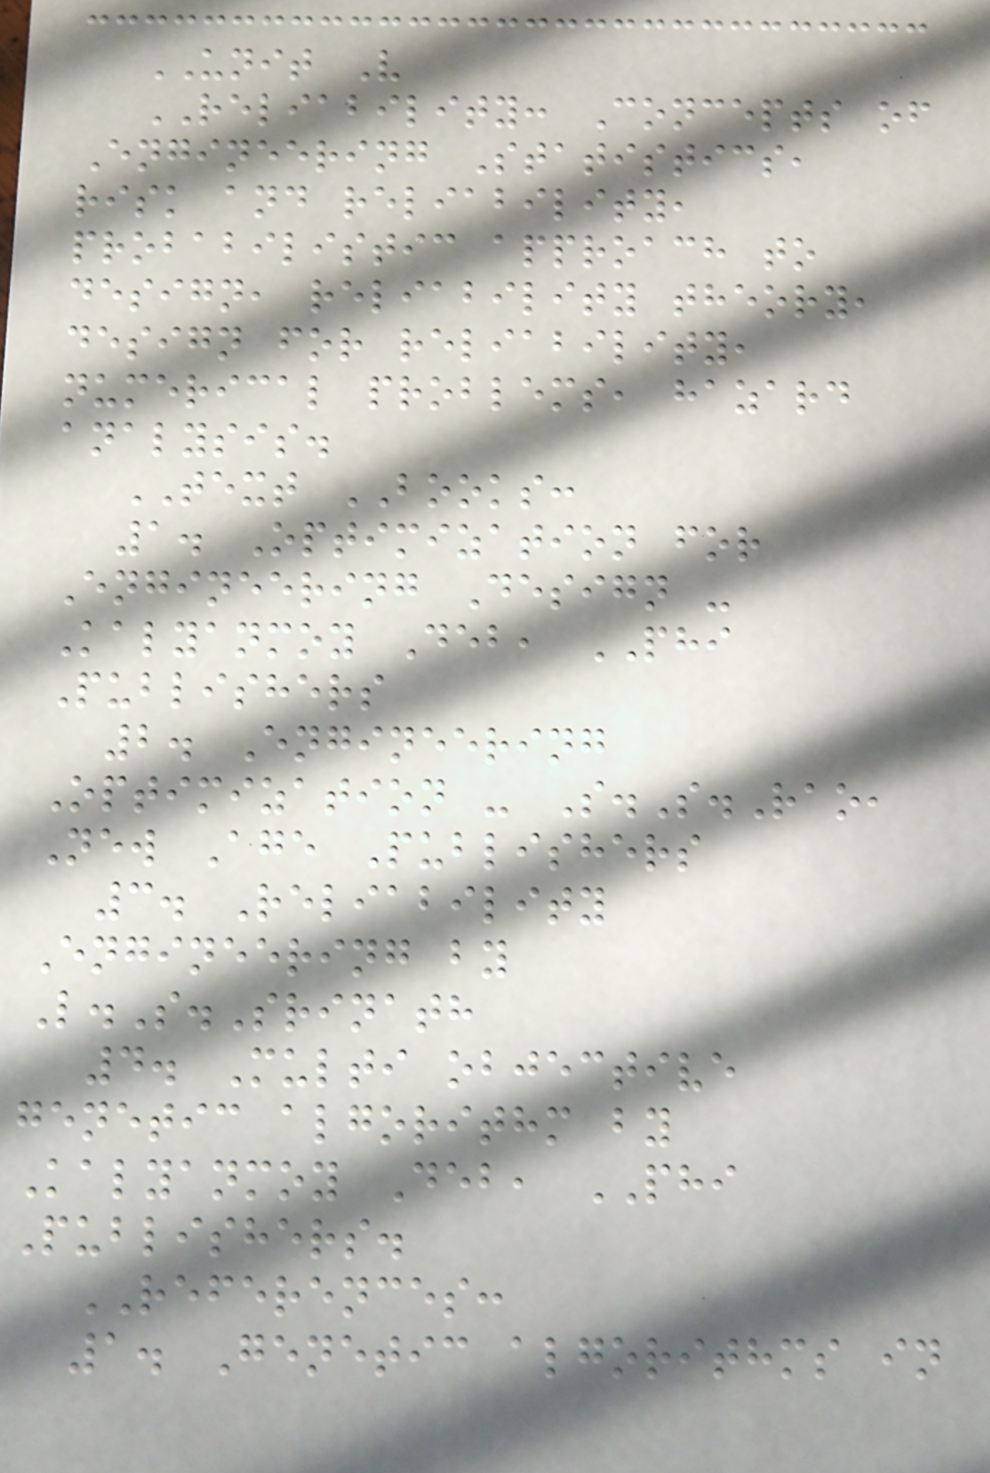UNIT V
RELIABILITY: Concepts of
Engineering Statistics,
risk and reliability,
probabilistic approach to
design, reliability theory,
design for reliability,
numerical problems, hazard
analysis.
TEXT BOOKS:
1. Optimization for
Engineering Design -
Kalyanmoy Deb, PHI
Publishers
2. Engineering
Optimization - S.S.Rao,
New Age Publishers
3. Reliability
Engineering by
L.S.Srinath
4. Multi objective
genetic algorithm by
Kalyanmoy Deb, PHI
Publishers.
REFERENCES:
1. Genetic algorithms in
